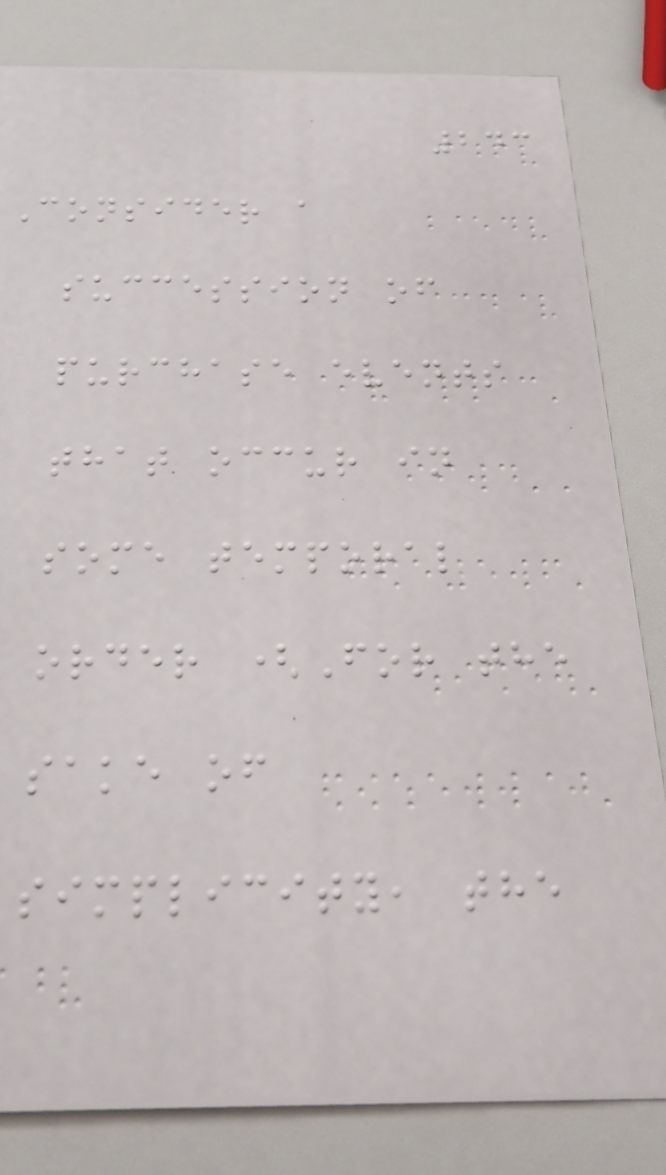243
Consider a
succession of
purchase events
that occur in
some temporal
order (For the
sake of
simplicity, the
